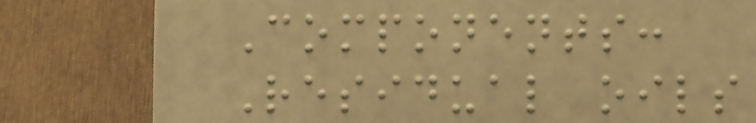Components:
Residual oils
